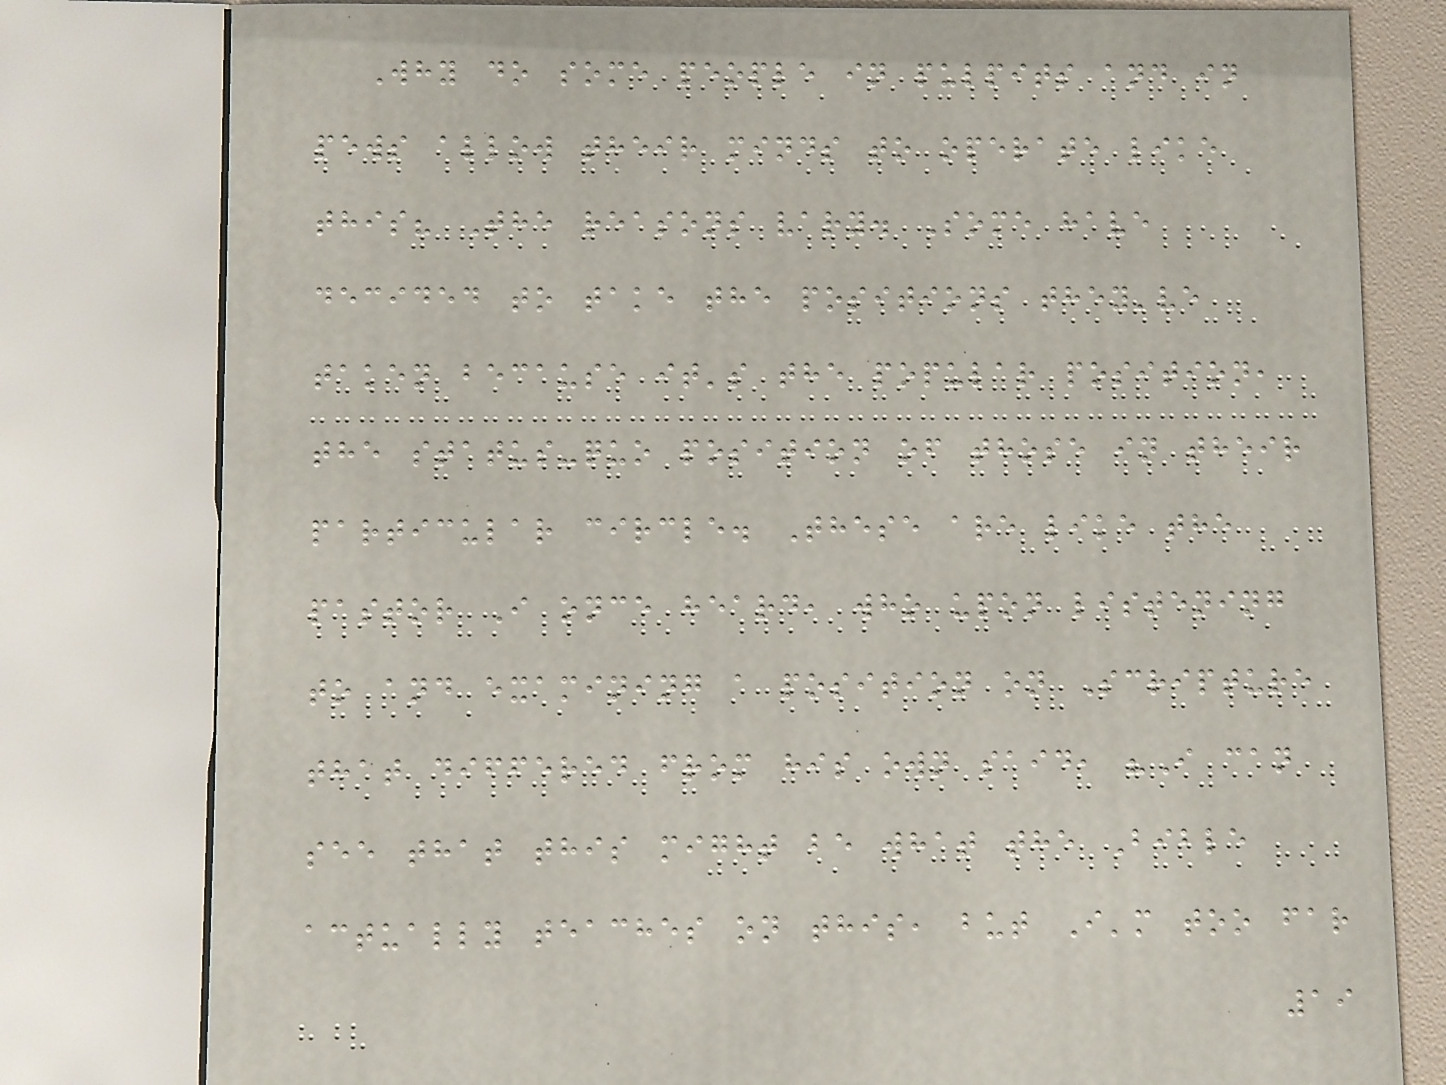Why do some people in pulpits and in
pews allow their minds to operate like
this? The reasons vary. Some have
decided to take the positions they've
taken because it's the popular position,
the status-quo position of those in their
particular circle. These are like the
pastor I once heard, who upon listening
to and examining a position on Scripture
that differed from his own said, "I can
see that this might be what the Bible
actually teaches on this, but I'm too far
19
